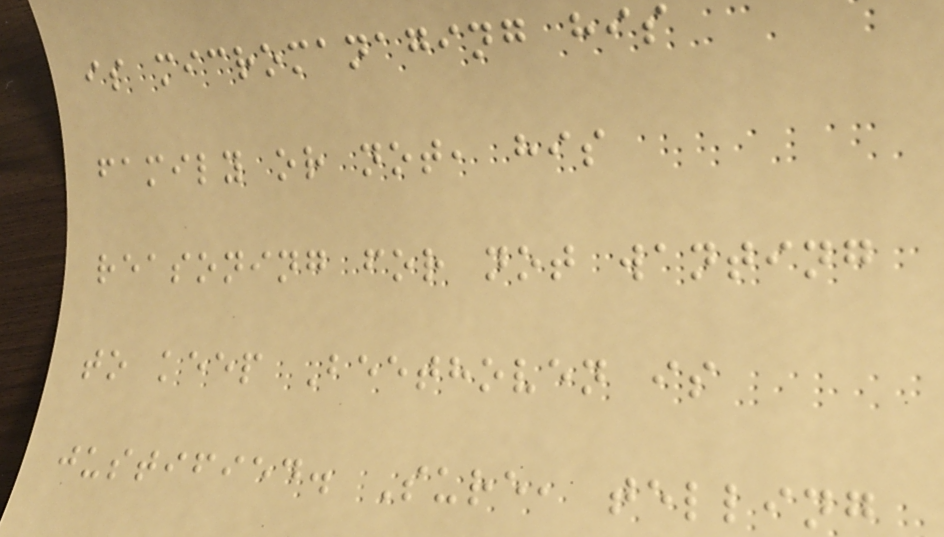is micromanaging his
family or not, his
reasoning for not wanting
to keep Beethoven is
justified. Sure, telling
